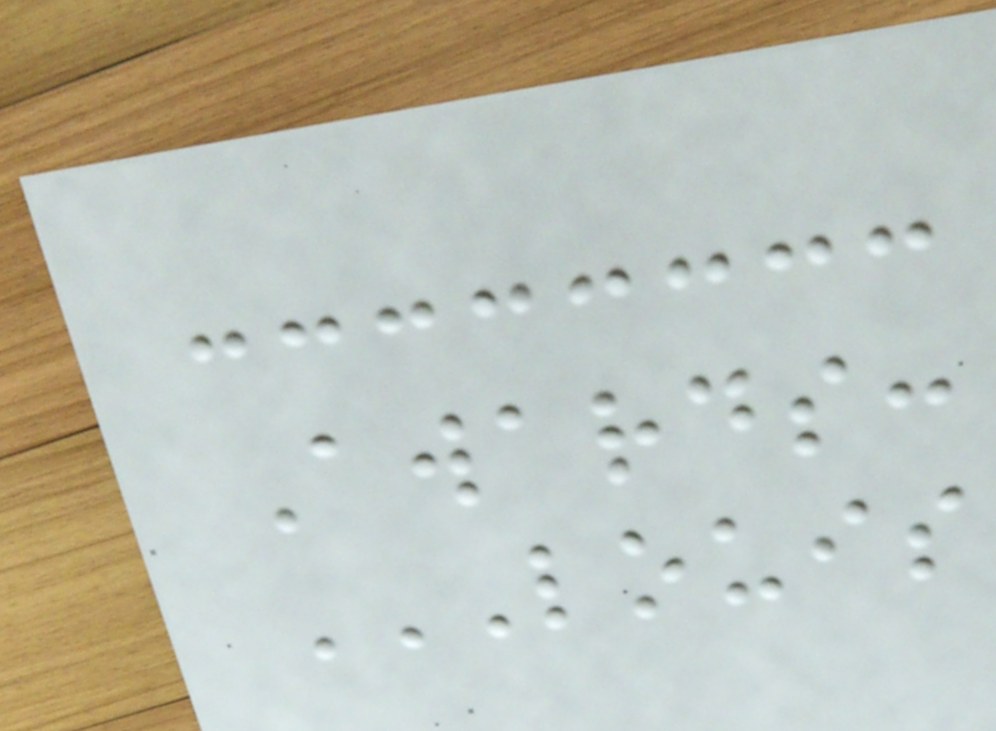Awards:
LOUIS
